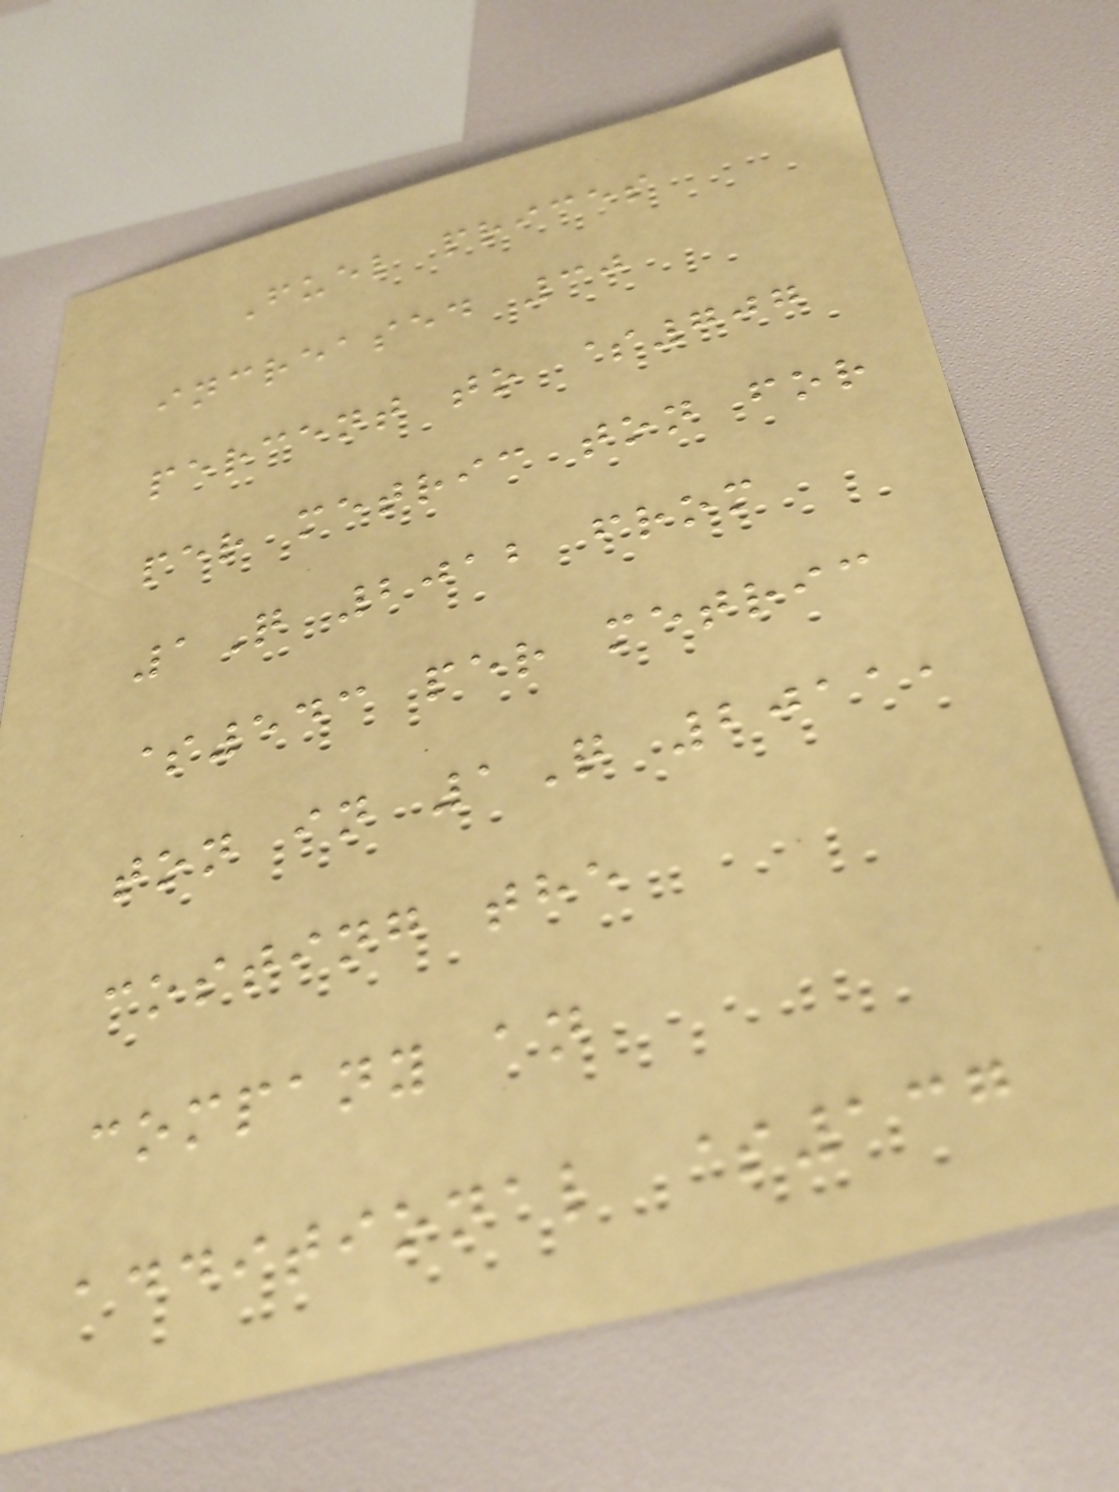Fuel prices
increased 30
percent to $707
per metric ton for
1Q 2012 from
$543 per metric
ton in 1Q 2011,
costing the
company an
additional $137
